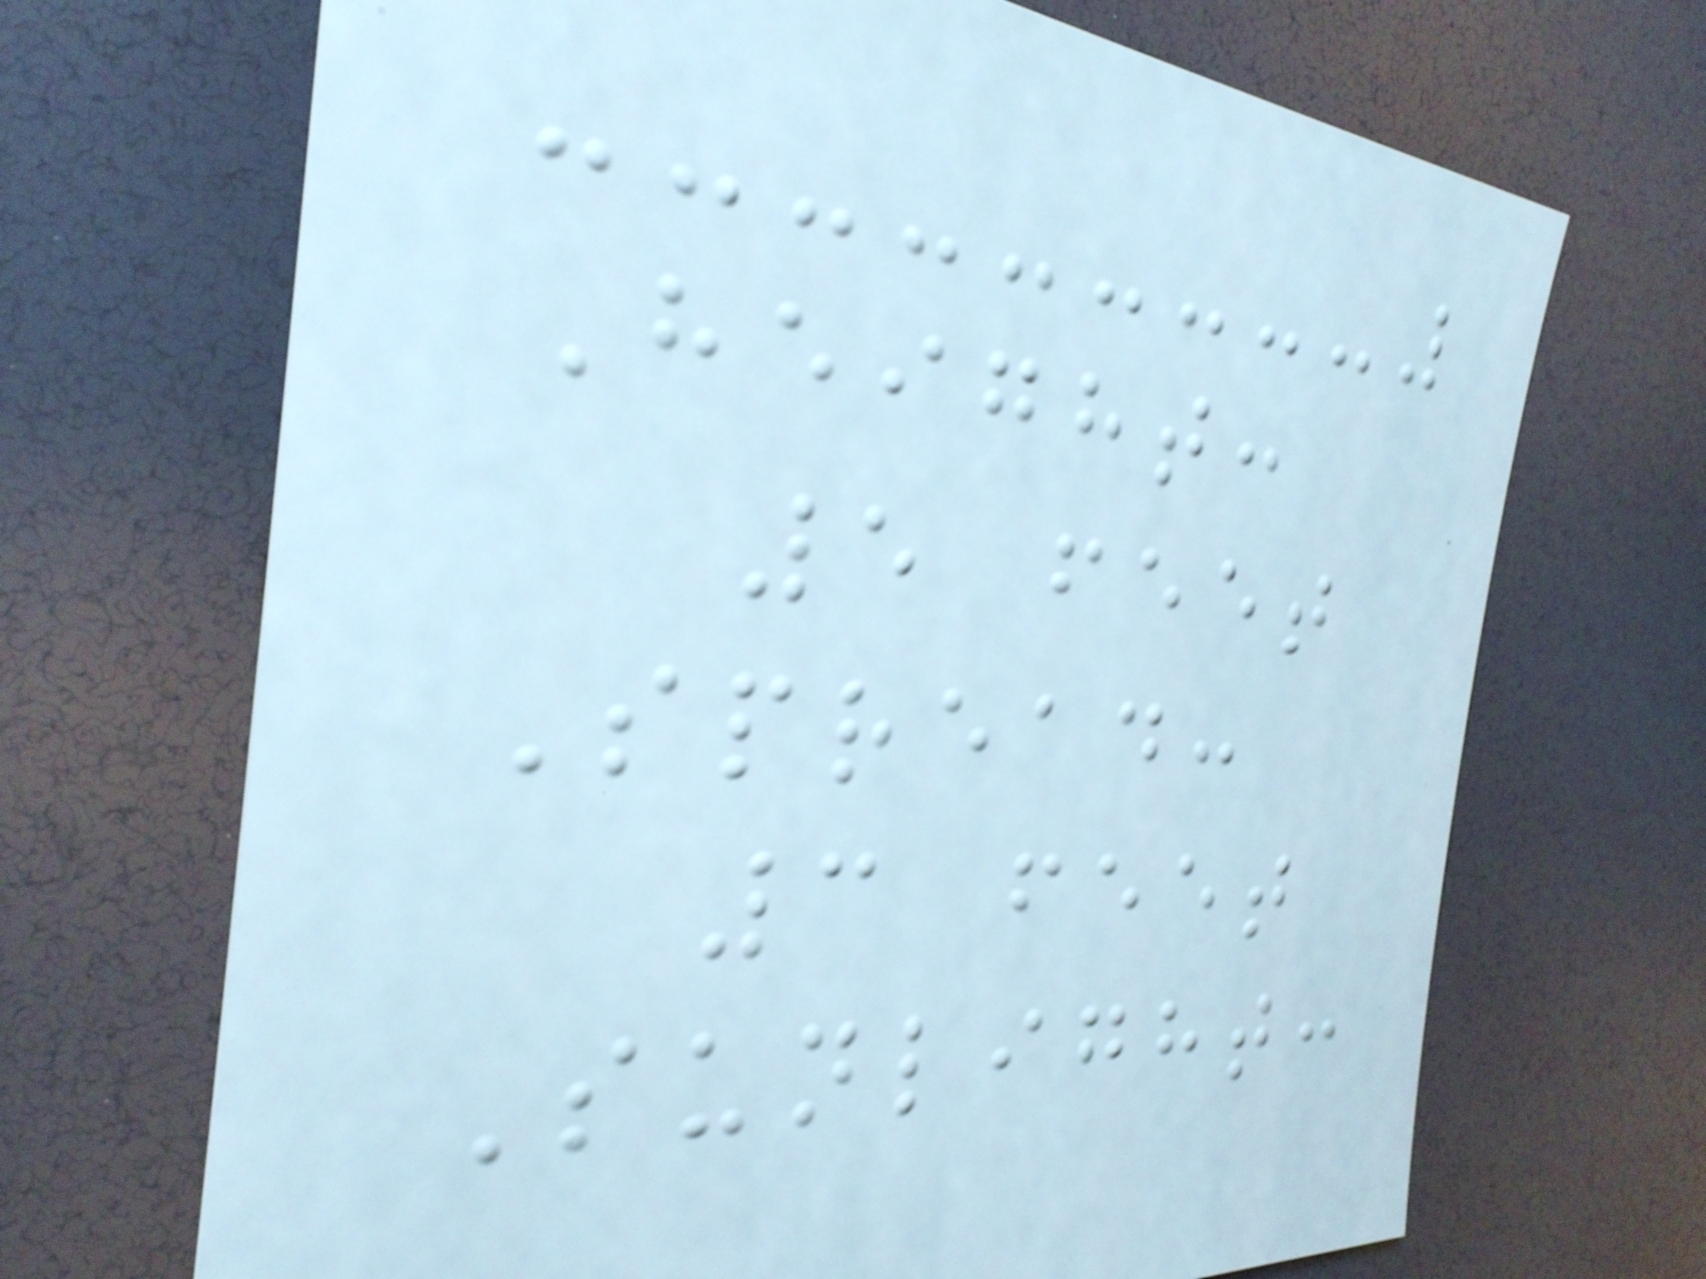Height:
5 feet
Spread:
3 feet
Sunlight:
